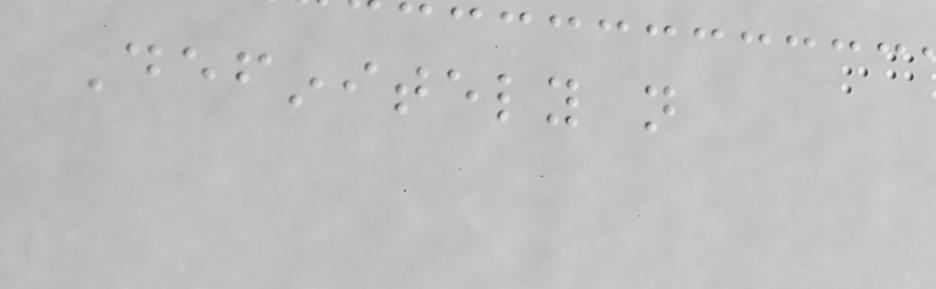Definitely not
